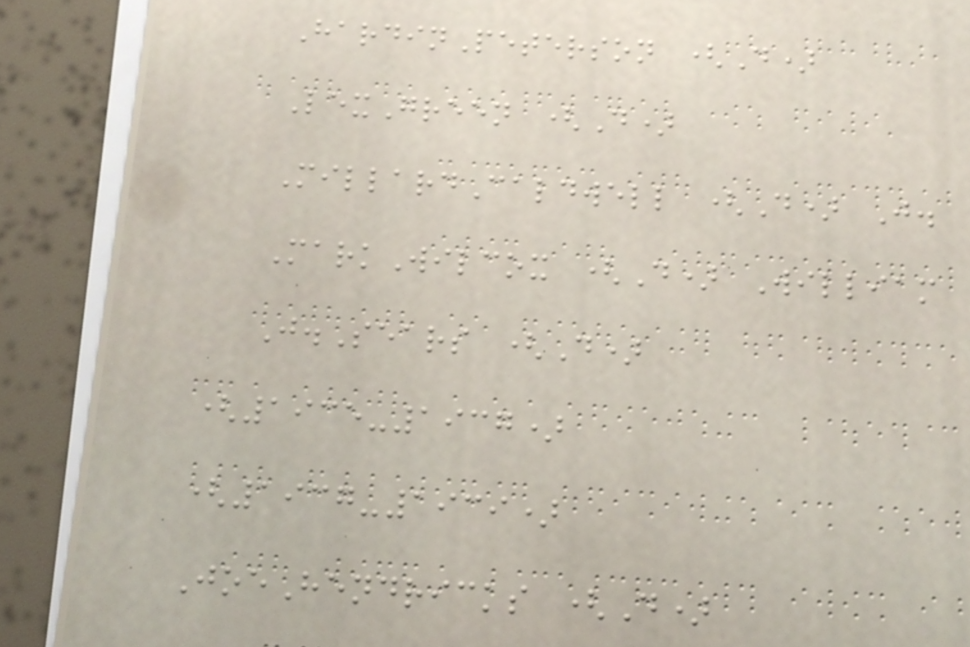HardinPeterson (D)
LexGreen (D)
MillardCaldwell (D) J.
MarkWilcox (D) William
J.Sears (D)
(1935-1937)
(1937-1939)
JoeHendricks (D)
